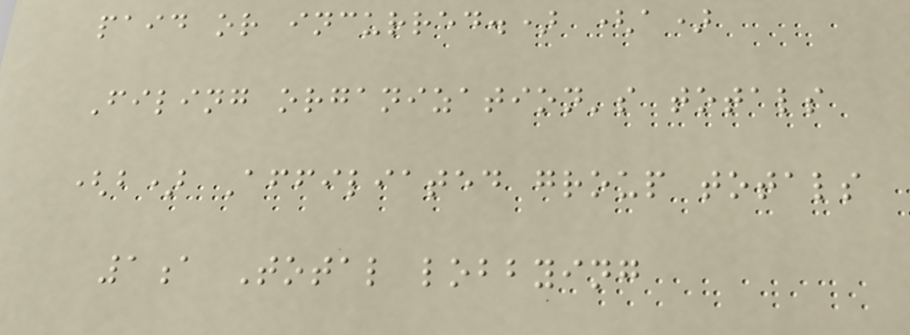paid or incurred.) (a)
Filing organization's totals
(b) Affiliated group totals
1a Total lobbying
